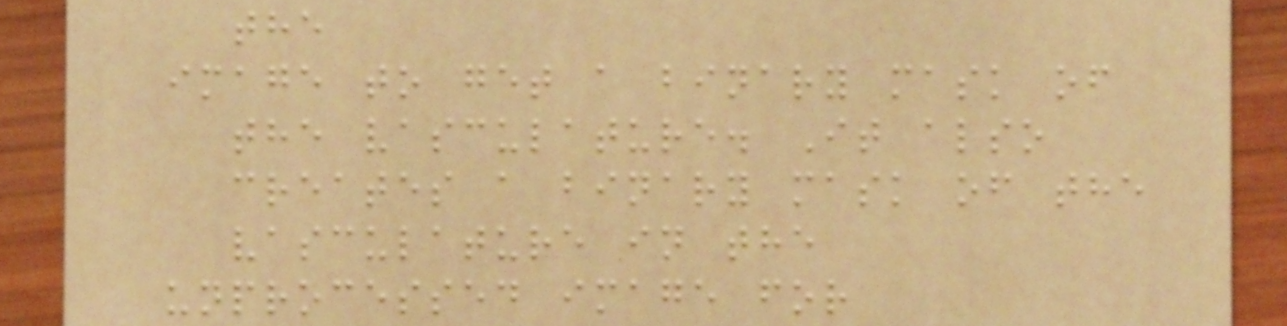the
image to get a binary mask of
the vasculature. It also
creates a binary mask of the
vasculature in the
unprocessed image for
